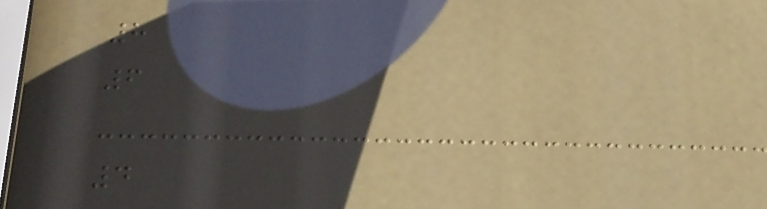8
6
4
